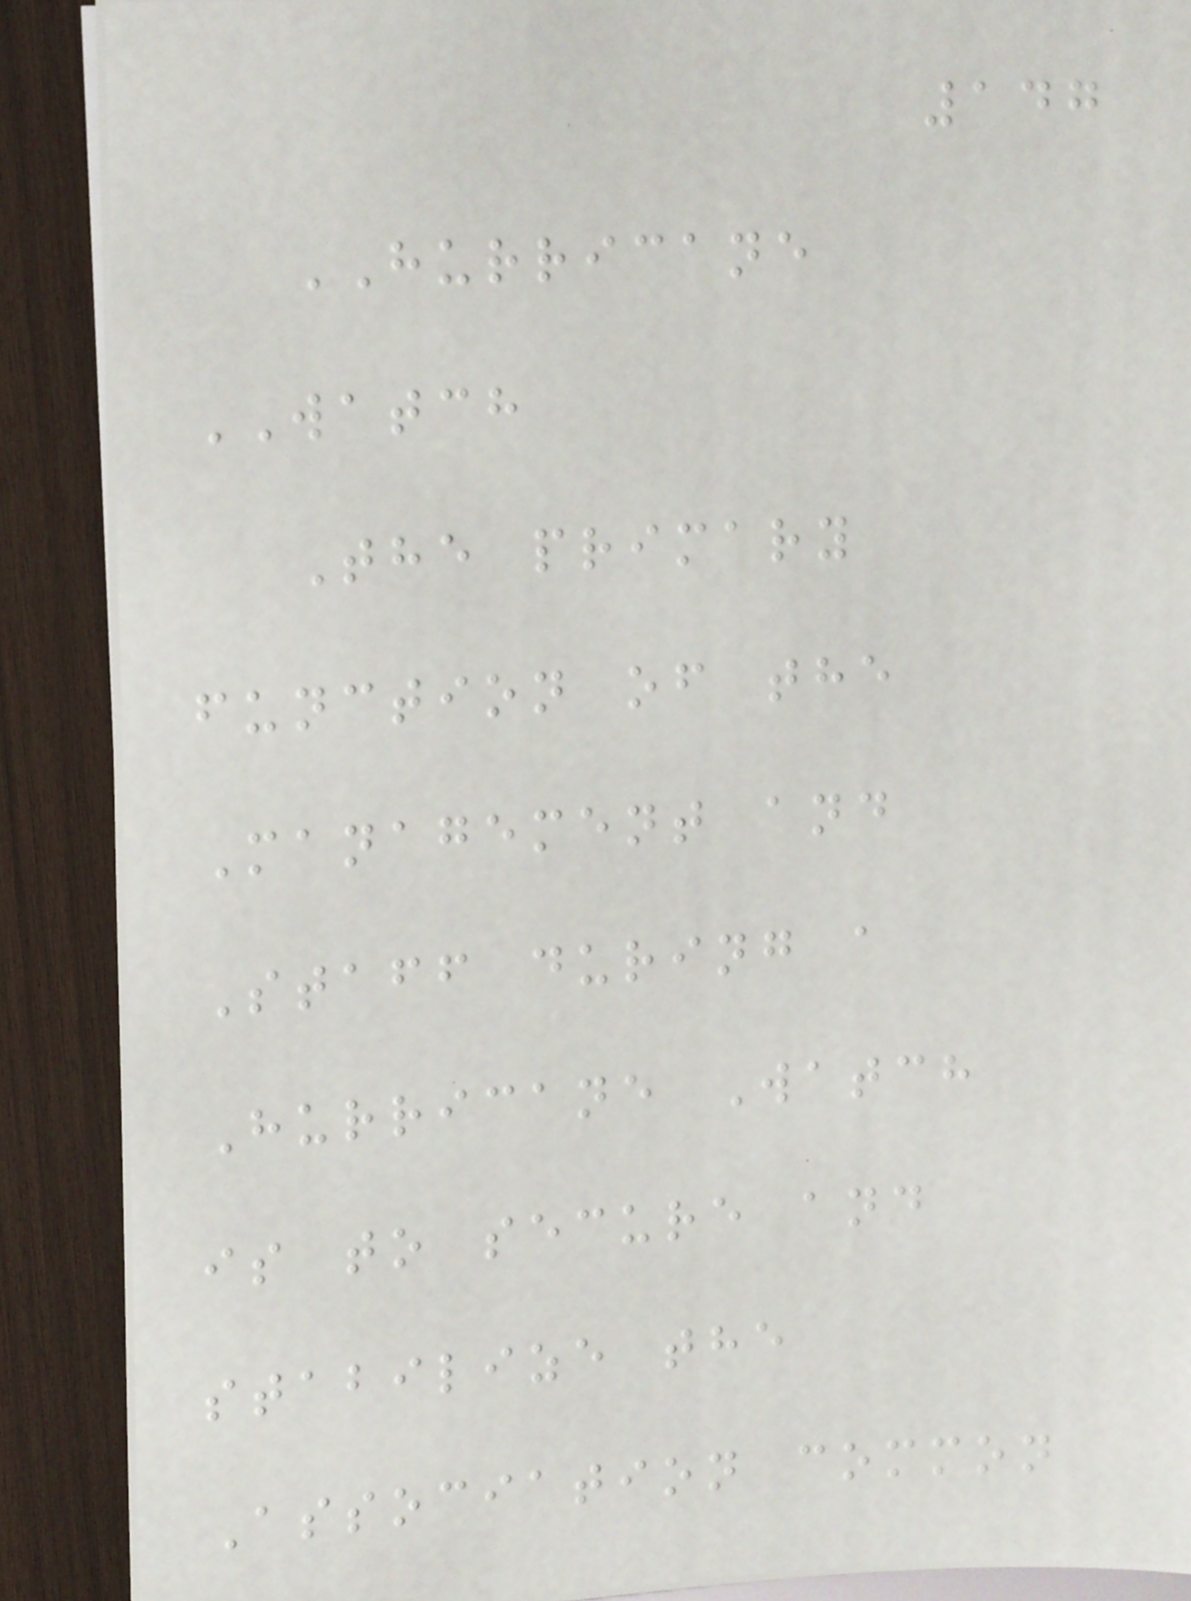147
HURRICANE
WATCH
The primary
function of the
Management and
Staff during a
Hurricane Watch
is to secure and
stabilize the
Association common
